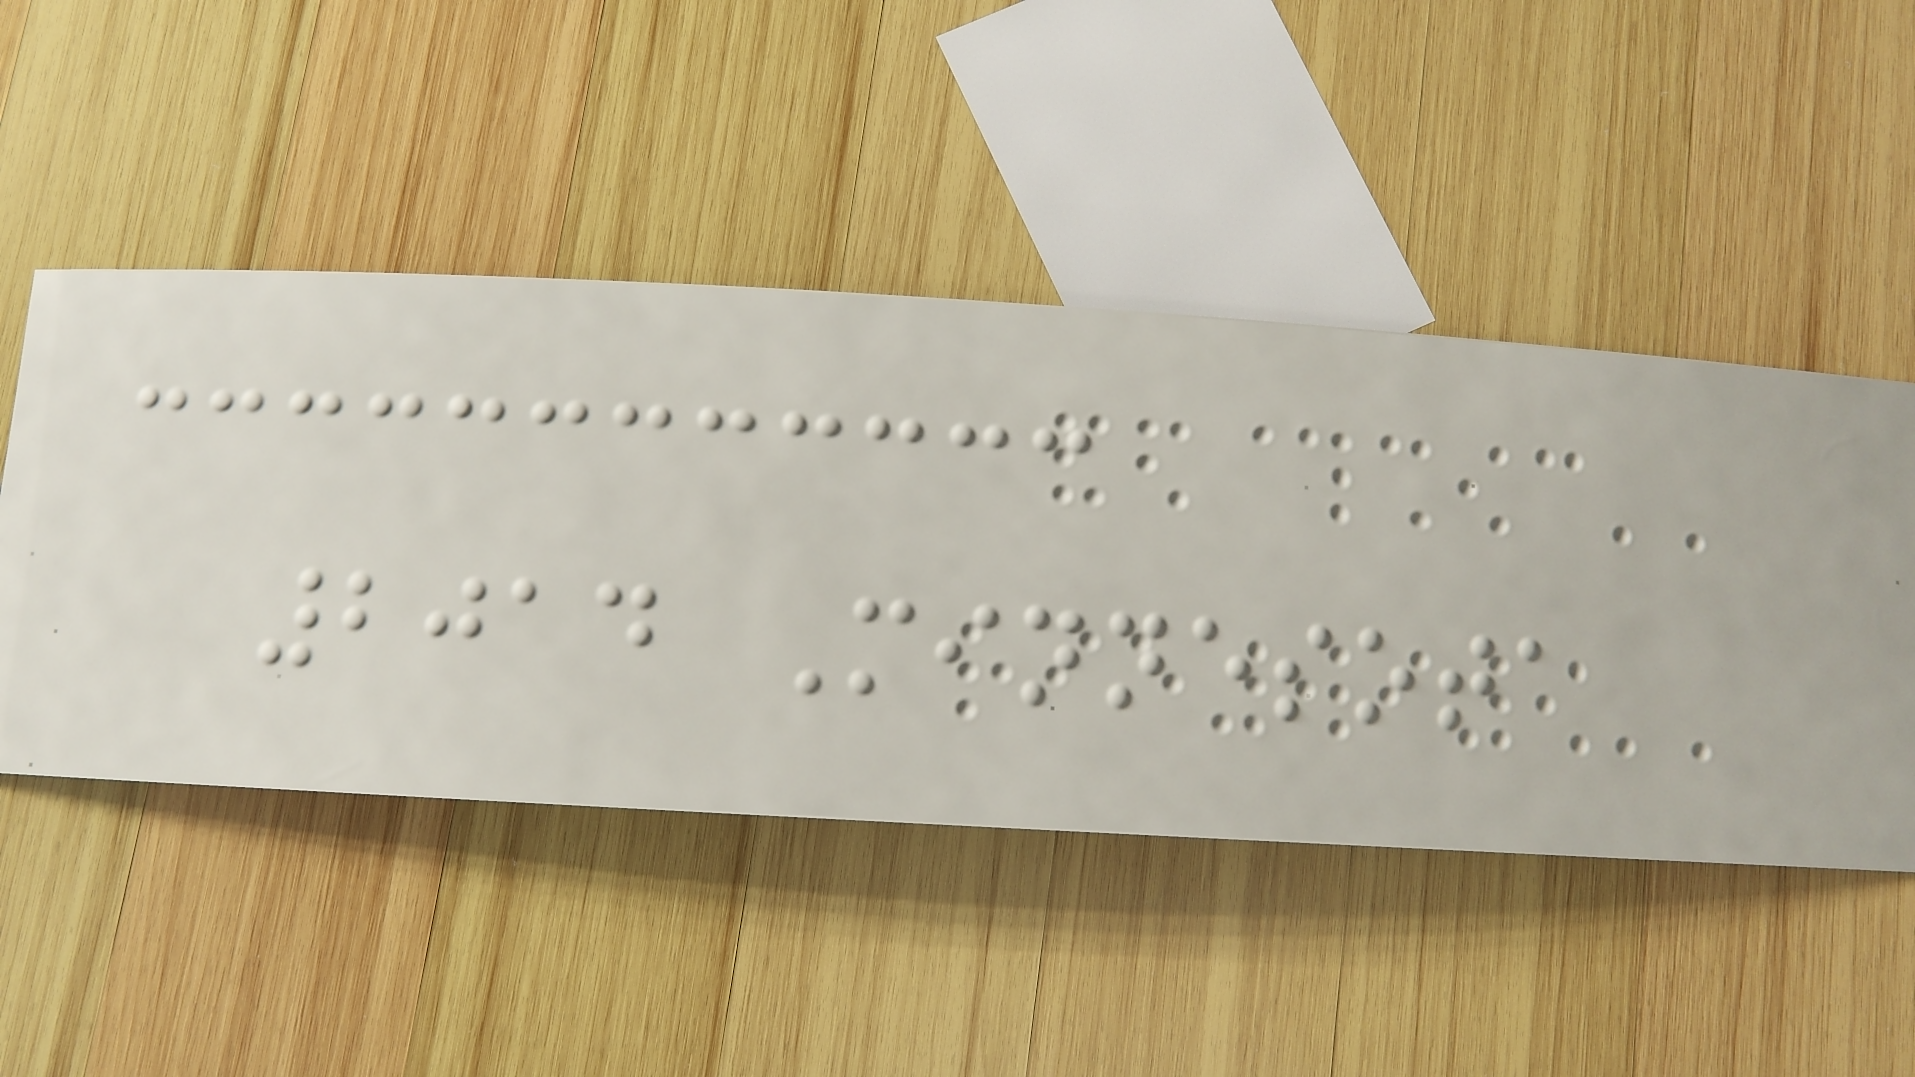2014 Minnesota
